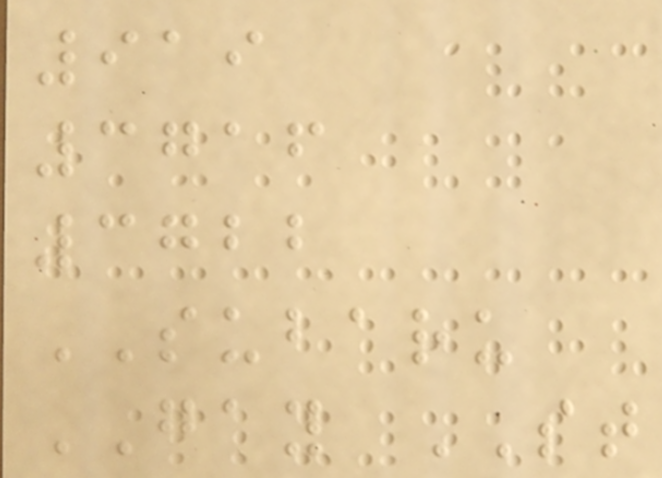919
3716
3722
SUBARU
GAY ST
